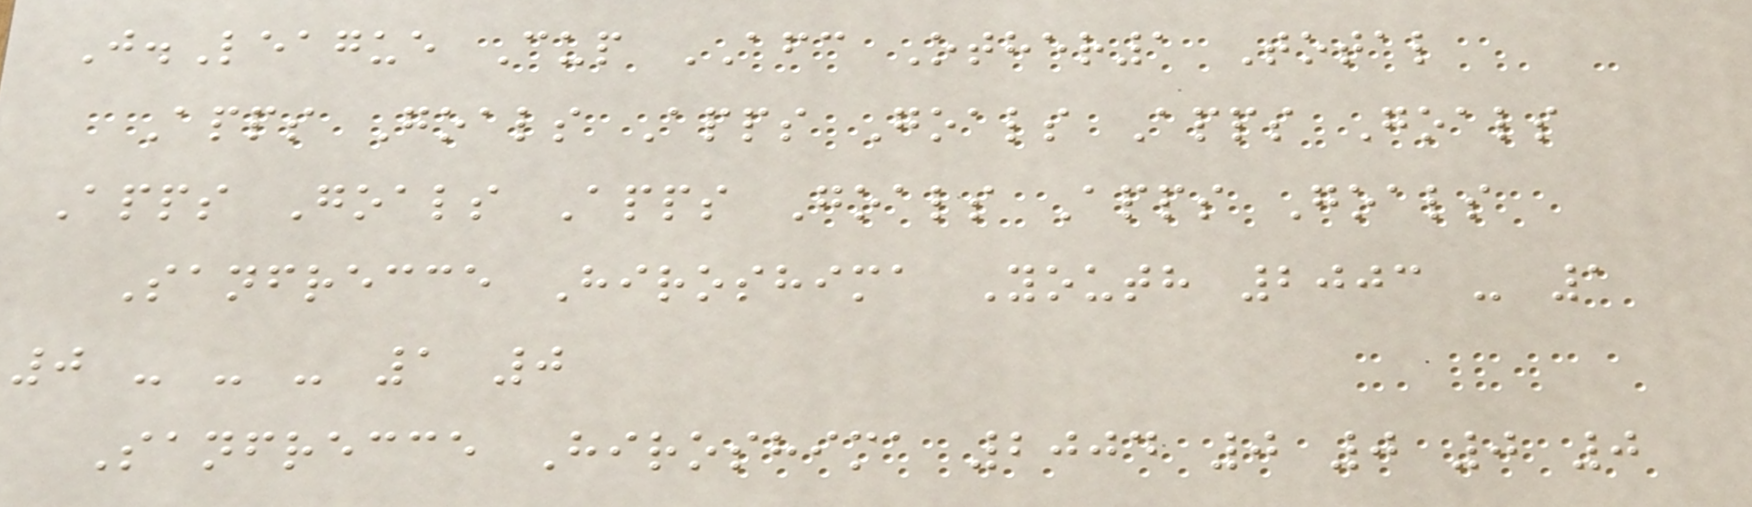J.League Cup AFC Other1 Total
Apps Goals Apps Goals Apps Goals
Apps Goals Apps Goals Apps Goals
Sanfrecce Hiroshima Youth 2003 - 1
0 - - - 1 0
Sanfrecce Hiroshima 2004 0 0 0 0
